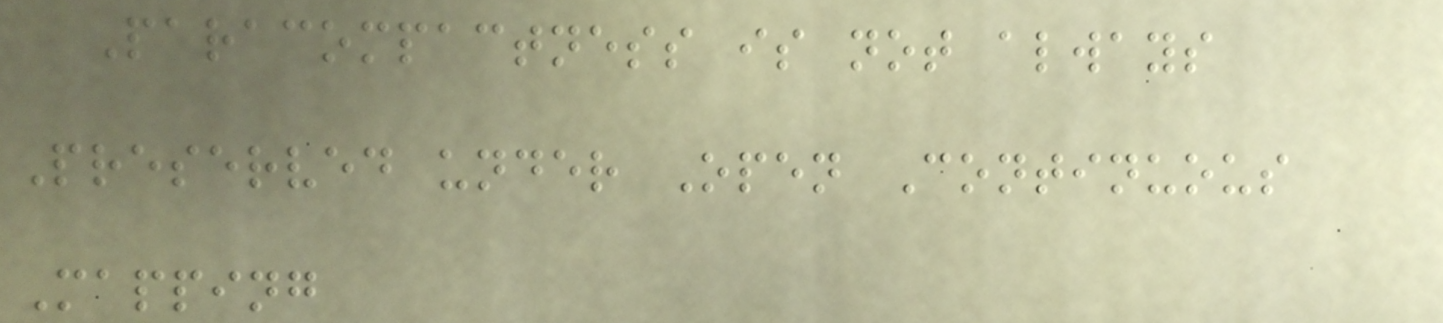Paracompactness is not always
Preserved under Open Continuous
Mapping
